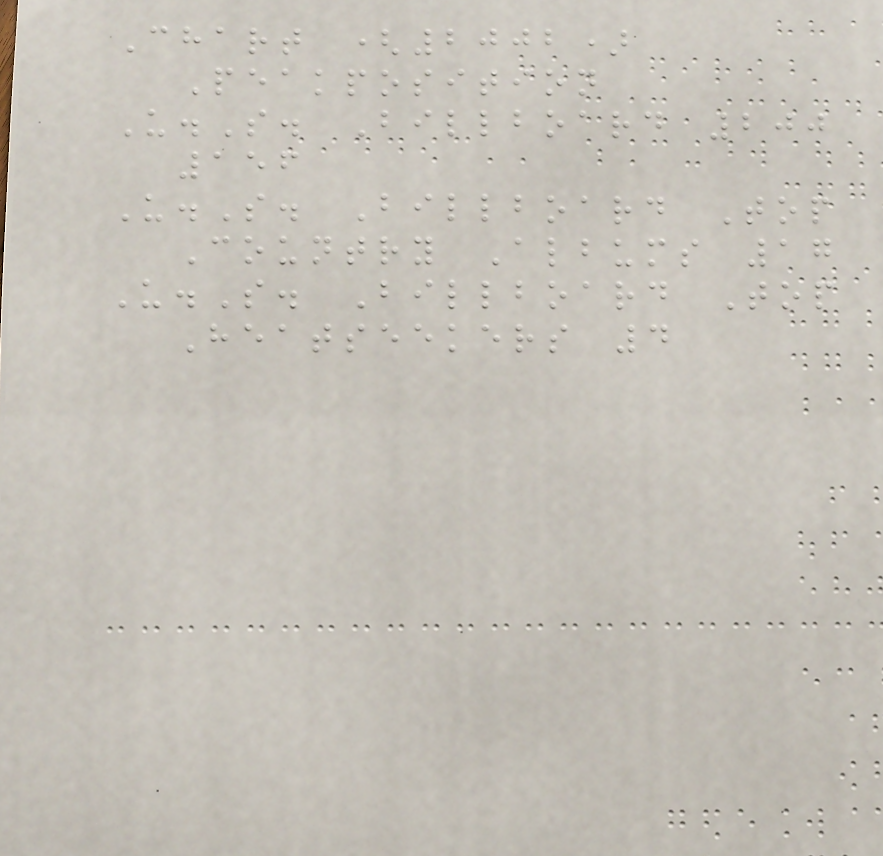Chart (2002)
Peakposition
U.S. Billboard 200
156
U.S. Billboard Top
Country Albums 17
U.S. Billboard Top
Heatseekers 4
